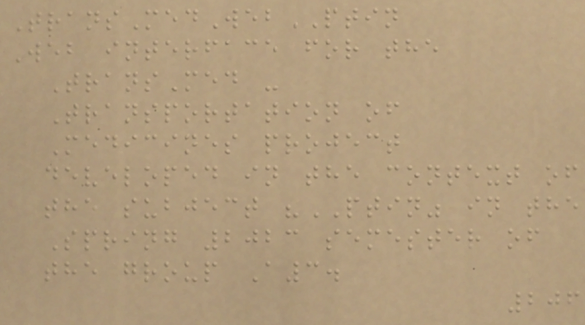TransMedWebPTIN
Web interface for the
TransMed -
Transportation of
Medicines project
developed in the context of
the subject "PTIN" in the
Spring 2023 semester of
the group A3.
206
